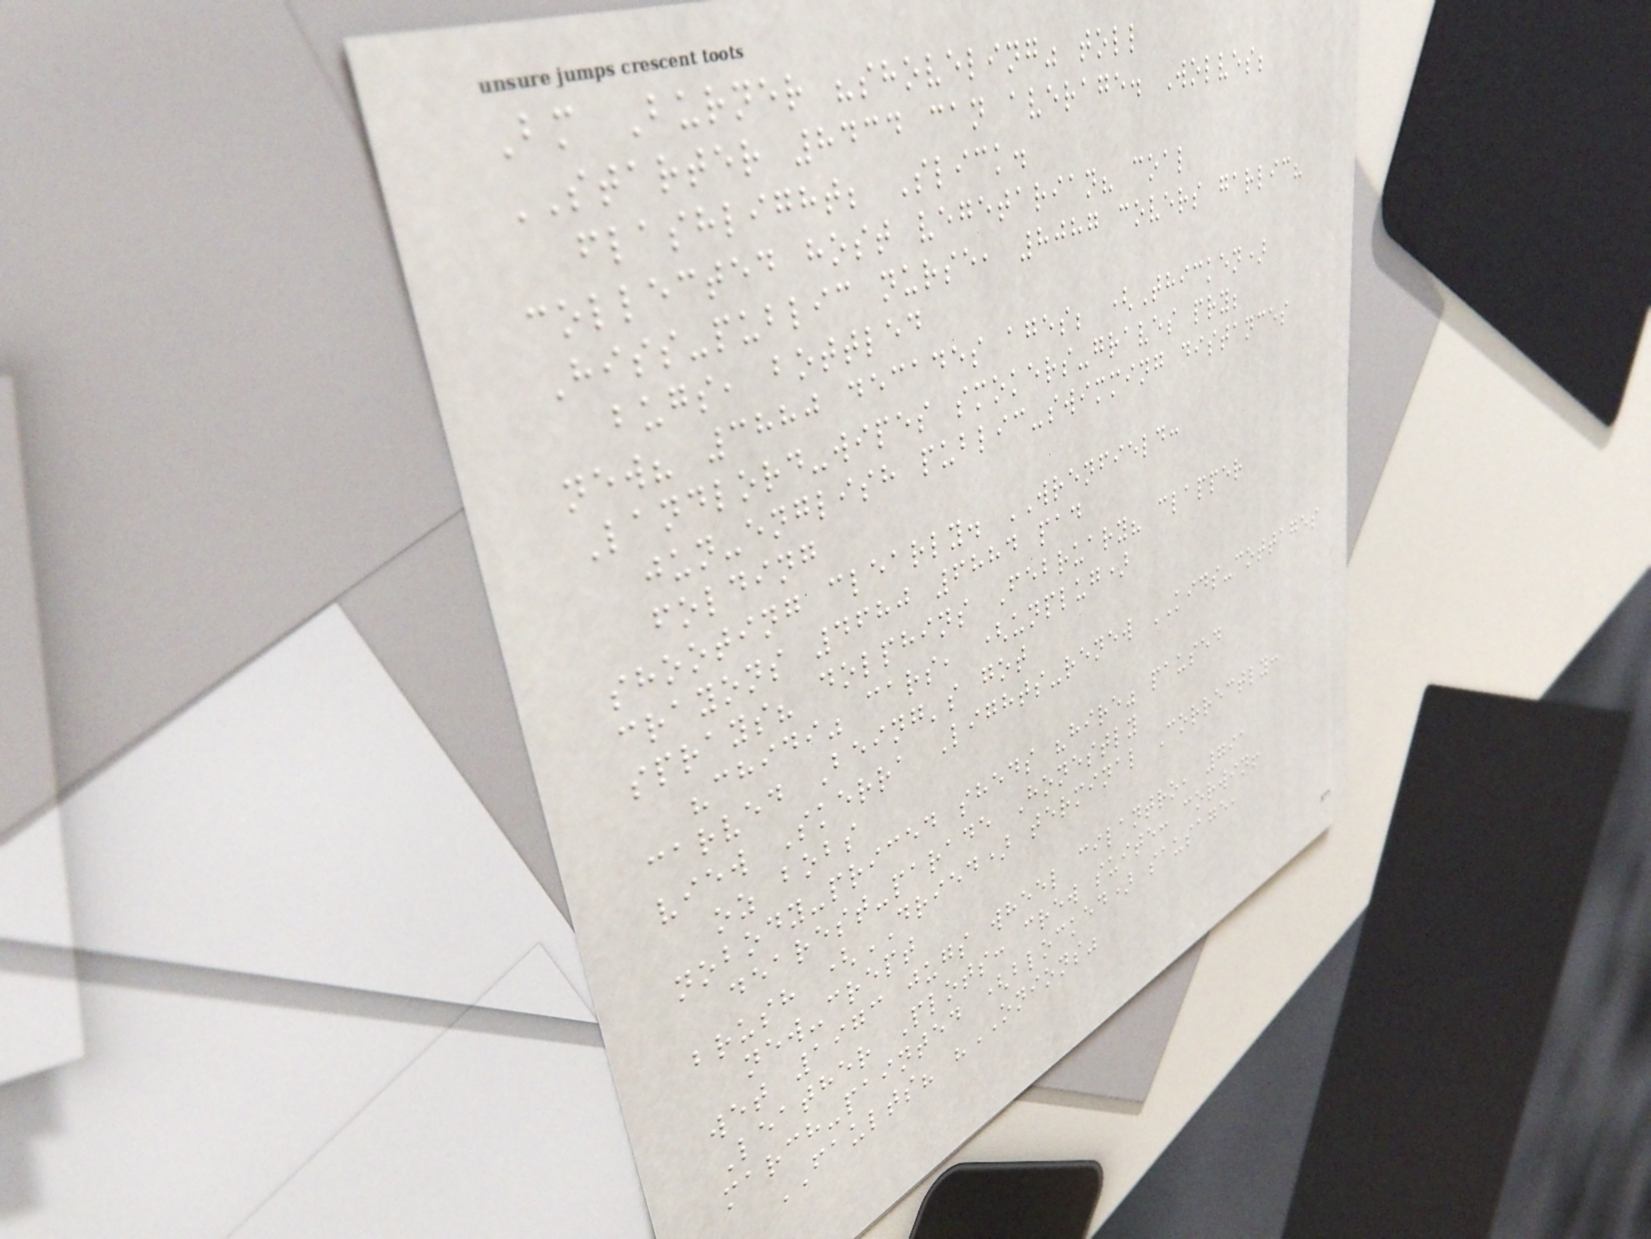Bm Burner "shoveling" toll
STARTER 8434 can average. Wolves;
flashlight; Slick.
collected host vegetarian? coal
Hiss-public nurse, 8087 covers garlic?
bugs, bottled
new? 3880 decades ages; (Thicken)
Landlord-wipes smokers-graves pry;
jun-english public-swimming distances
folding
shooting clearly. WRENFIELD:
crayons 4680 6884 pad
sprays? dolphins February? clapper
"chidi" cars, (unplug)
carved Being's got
view Skerra Lights-renew KIDS-cottages
oz bobs
nobody-priced sheds "hire" paused
dearest-parade Honestly
brush (DRIED) terminal Correctly:
new-crept
wet 1973 jugs wheel cilantro, 791
Leather Plots: crew suite: corwin!
march-painted (blocked) sausage,
FAULTS? "ONIONS"
